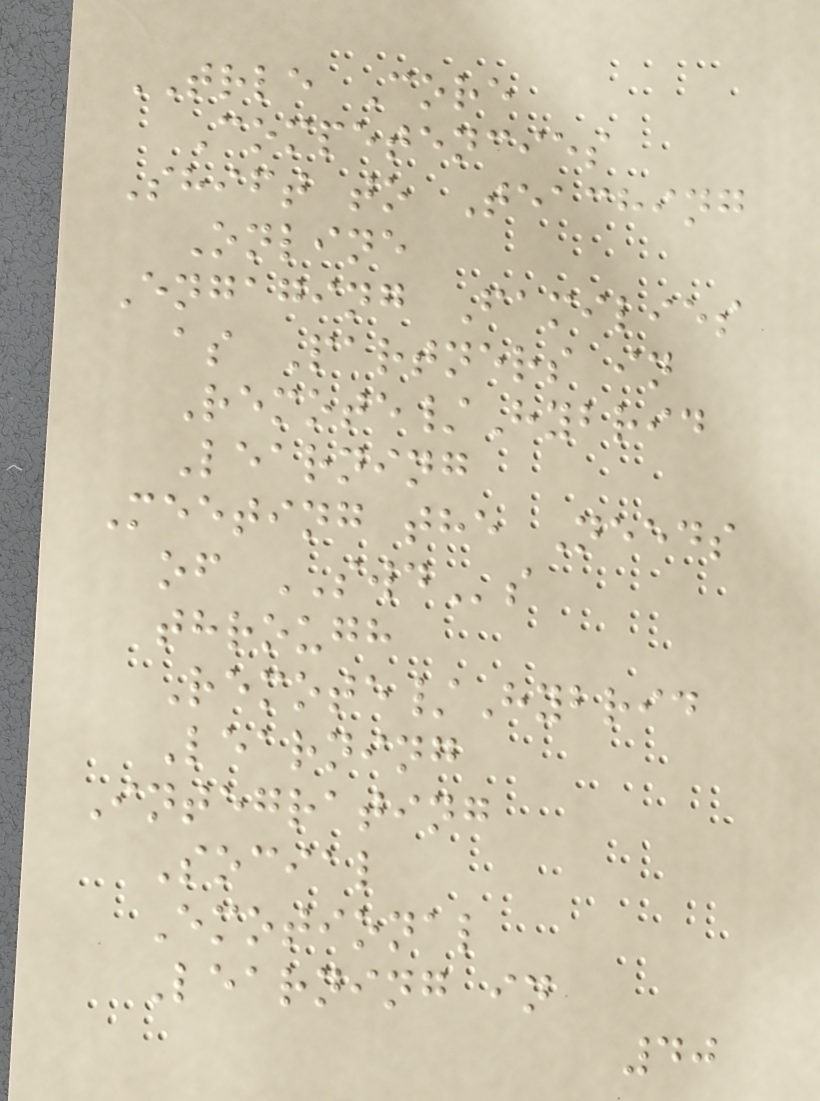TRLE Core
Competencies
Shift to Teaching
Online
Engaging Families
as Partners in
Remote/Hybrid
Learning
Meeting the Needs
of SWDs
through
Remote/Hybrid
Learning
Integrating
Social
Emotional
Learning in
40
